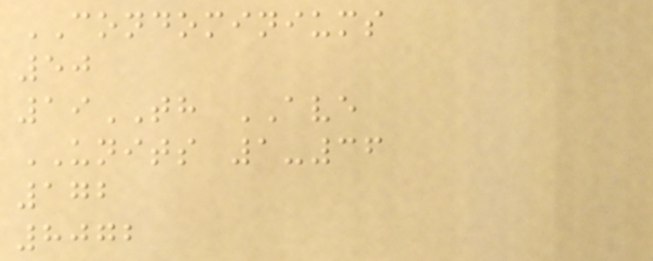CONDOMINIUMS
50
19TH AVE
UNITS 1-36
172
8072
